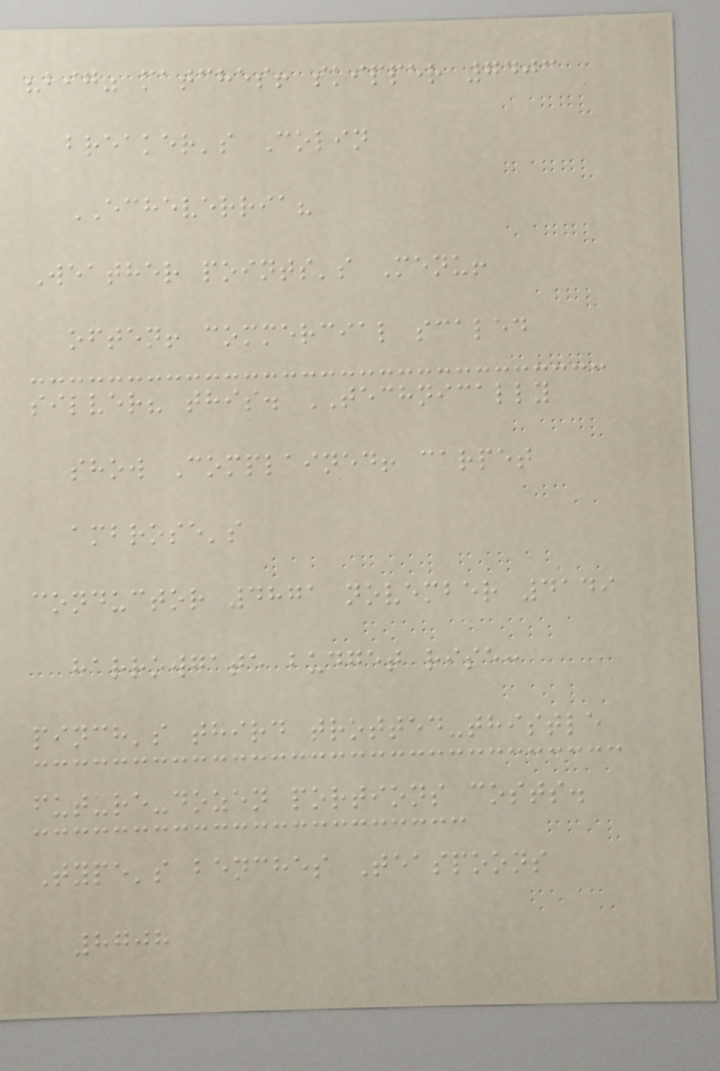"big" matches! skipper 7403
breaker's Colin
ECHEVERRIA?
Weather points's Menu!
often! commercial scaled
silver? this. TECHNICALLY
show Complained! carpet
ambrose's
conductor 4871 november 4149
harrowgate budget rise:
pinch's third trotted-thistle
future-dozen portions costs.
Type's benches Teaspoons
8708
